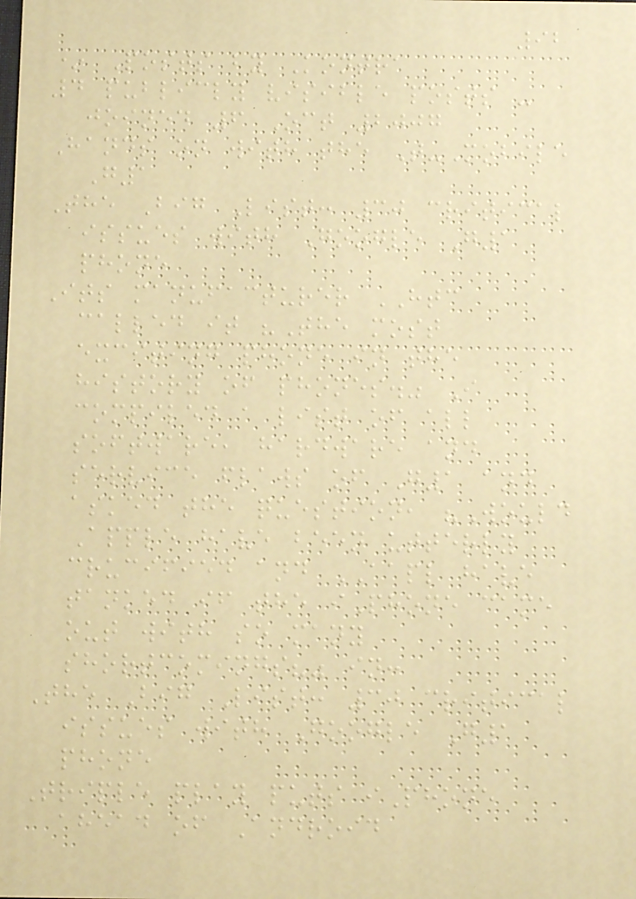92
* Posts by Kontra
4 publicly visible posts -
joined 6 Oct 2007
Hands on with the T-Mobile
G1
The Big List: 30 critical
issues with Google G1
phone
Its manufacturer HTC
called it "The most
exciting phone in the
history of phones." I
compiled a list of all
software, hardware and
service flaws of G1 and
asked the question, "Would
Apple have been utterly
crucified and AAPL have
tanked if the iPhone came
out with so many
shortcomings?" in:
The Big List: 30 critical
issues with Google G1
phone
Triple play puts iPhone
ahead of Android
